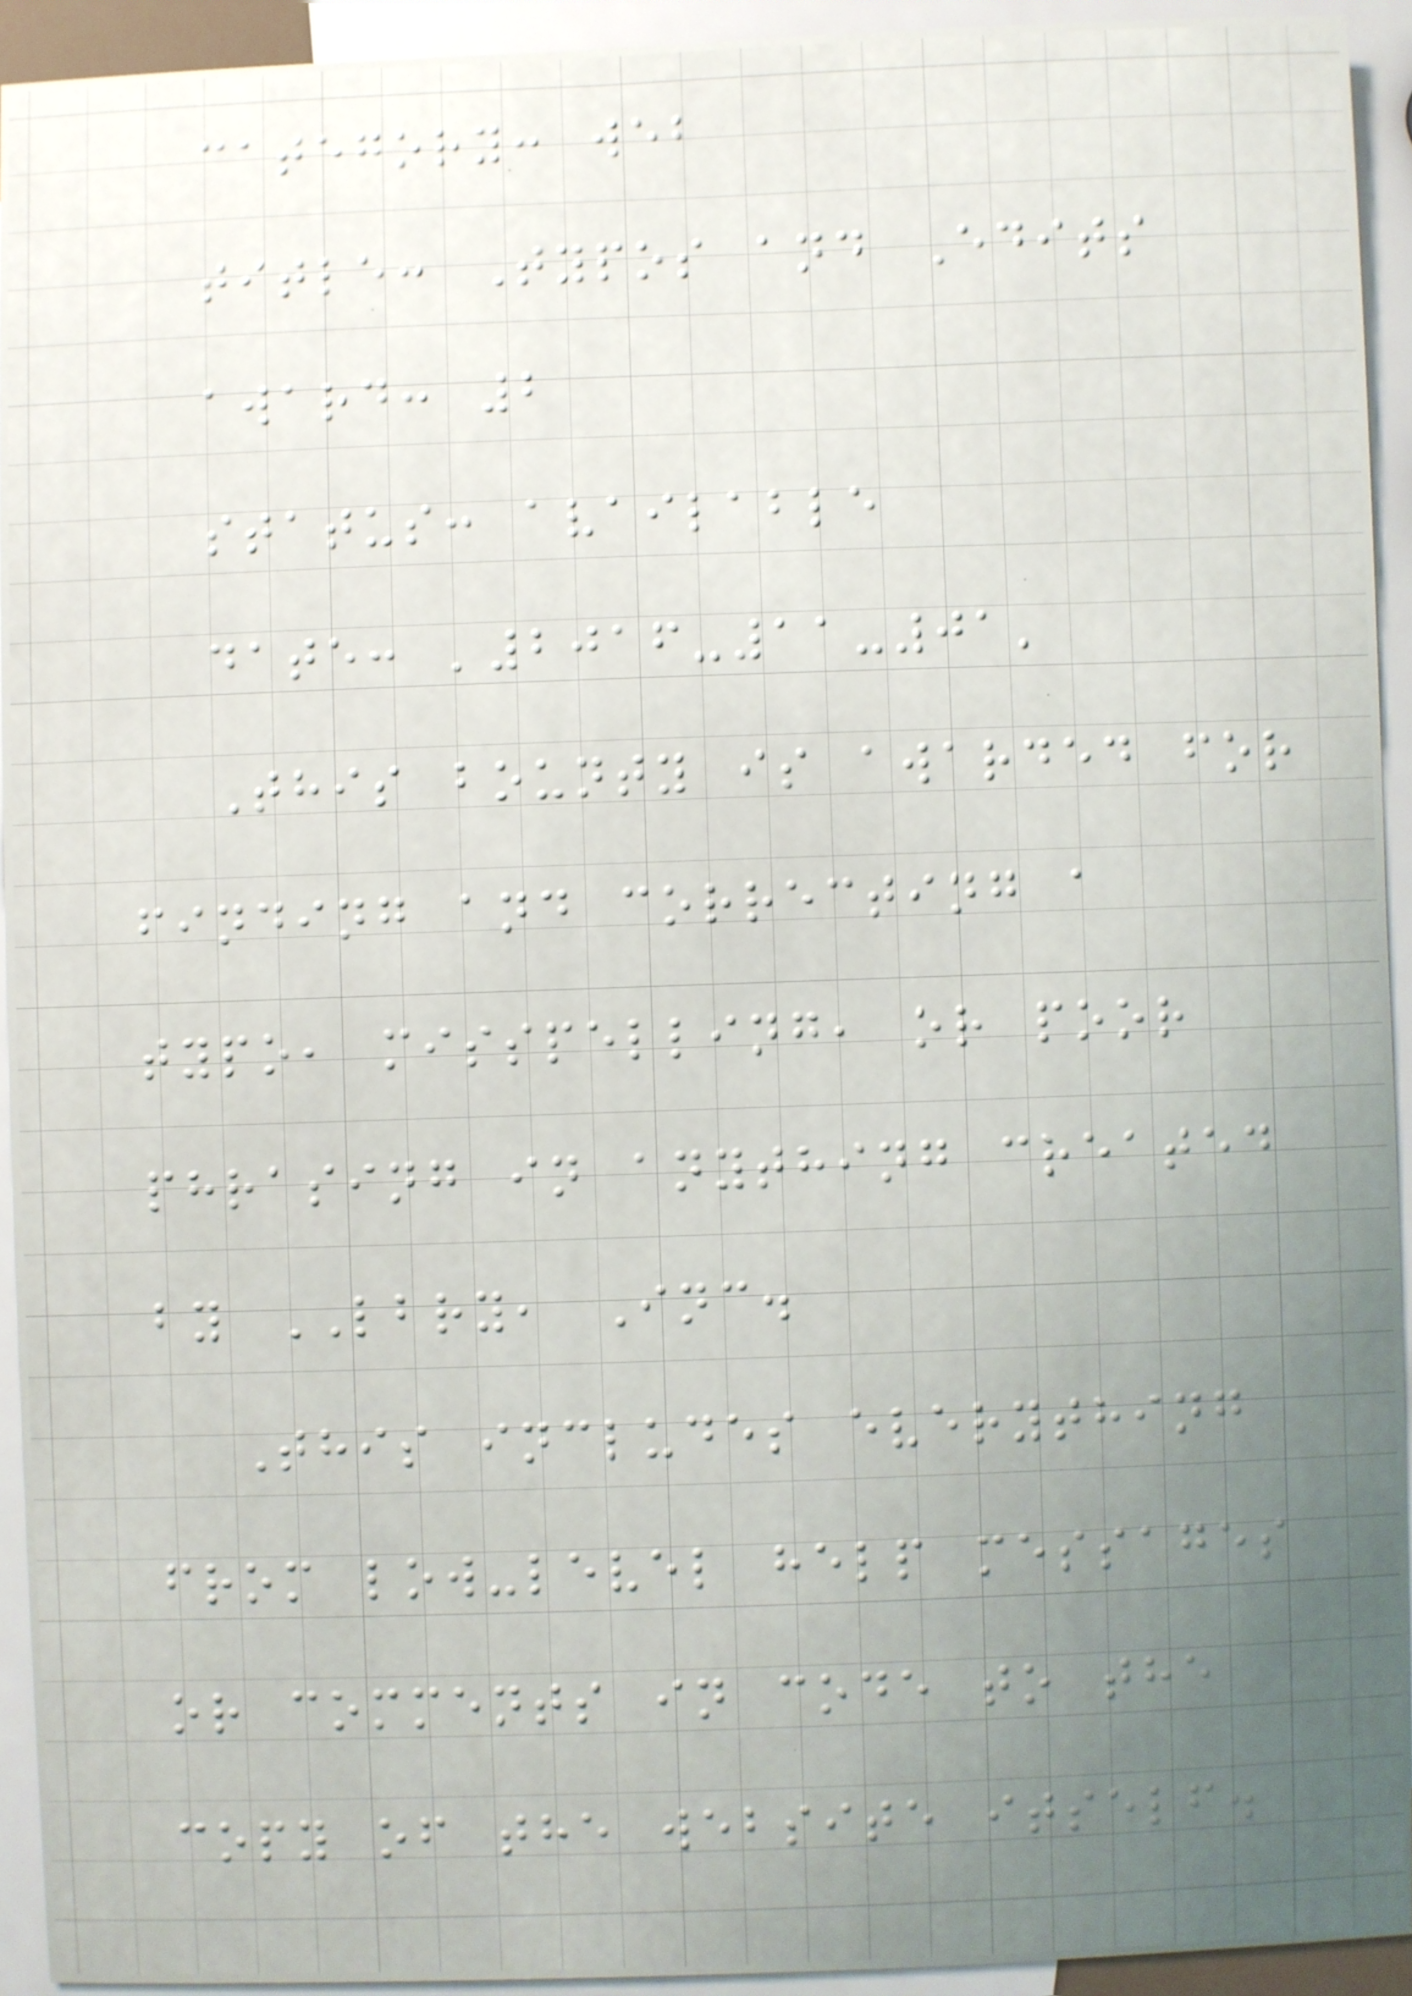category: web
title: Typos and Edits
award: 2
status: available
date: '2016-11-01'
This bounty is awarded for
finding and correcting a
typo, misspelling, or poor
phrasing in anything created
by LBRY, Inc.
This includes everything
from low-level help messages
or comments in code to the
copy of the website itself.
